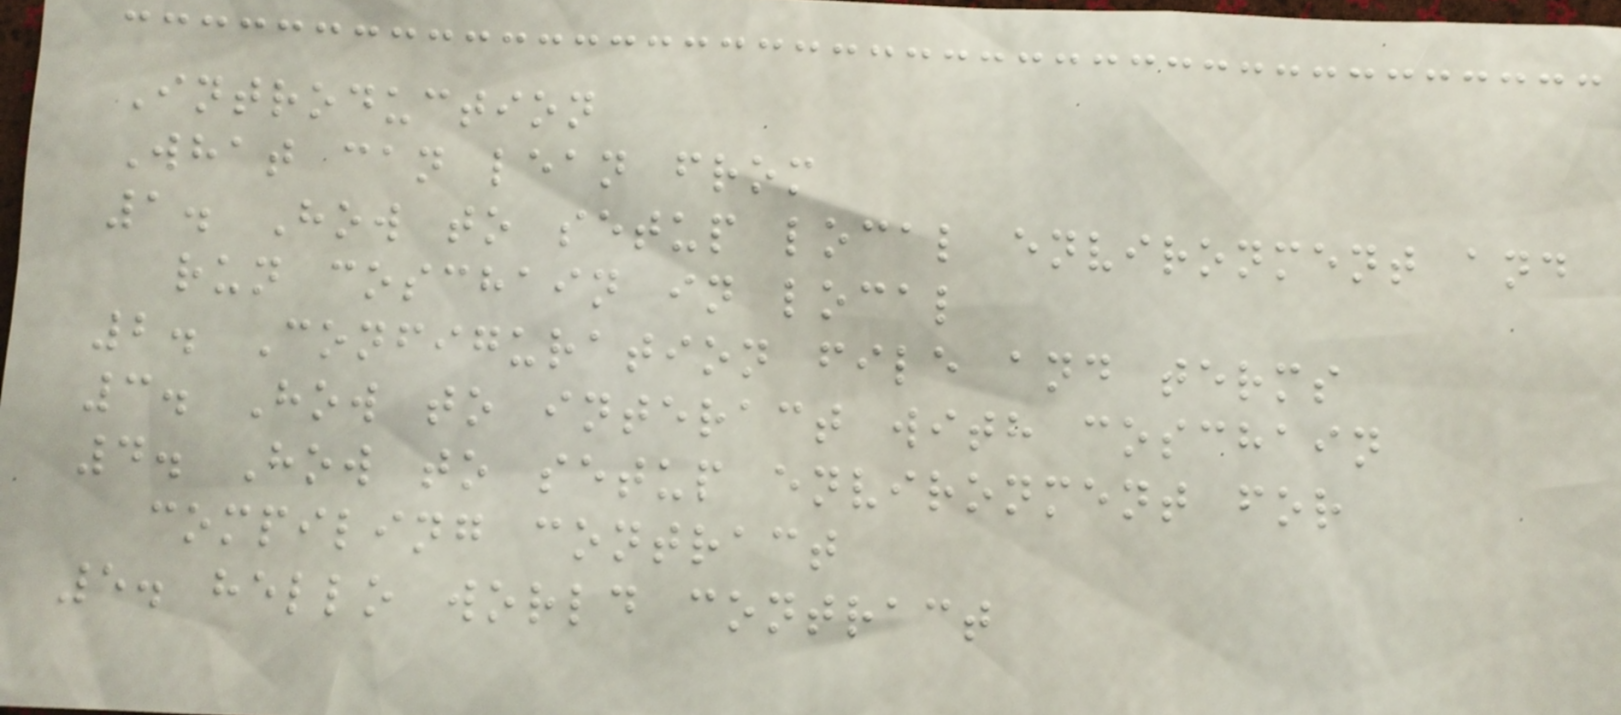Introduction
What can lean from
1. How to setup local environment and
run coschain in local
2. Configuration file and terms
3. How to interact with coschain
4. How to setup environment for
compiling contract
5. hello world contract
